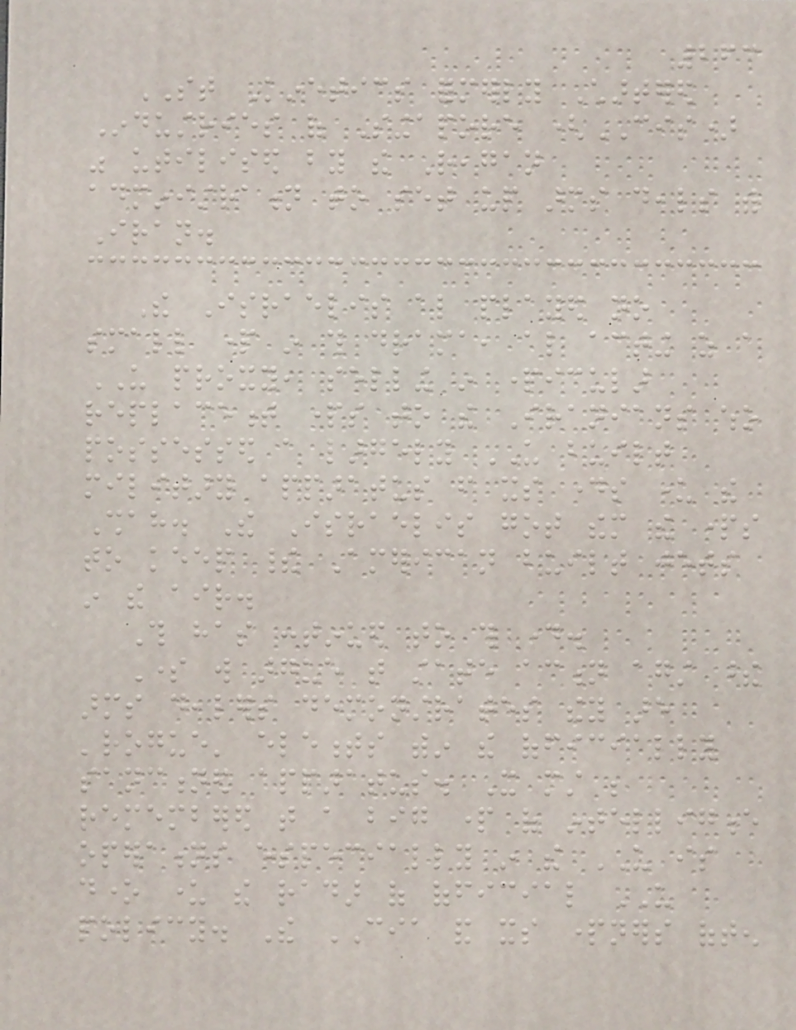263
ST Kinetics formerly Chartered
Industries of Singapore (CIS)
was utilised by the Reagan
administration to set up arms deals with
Iran.
The Israelis also played no
small part in this drama, also acting as a
US proxy, selling in particular
replacement parts to the Iranians who
possessed a largely US built
military apparatus from its days under the
Shah. The Israelis got them the parts
to keep their American built jets
in the air.
This has continued to this day.
Some will argue that state action against these
arms dealers demonstrates they are
'rogue' elements within the officially
sanctioned apparatus. It must be
remembered that a big part of intelligence
operations especially in the US is
done under the radar of official US
policy. The CIA and its partners often
